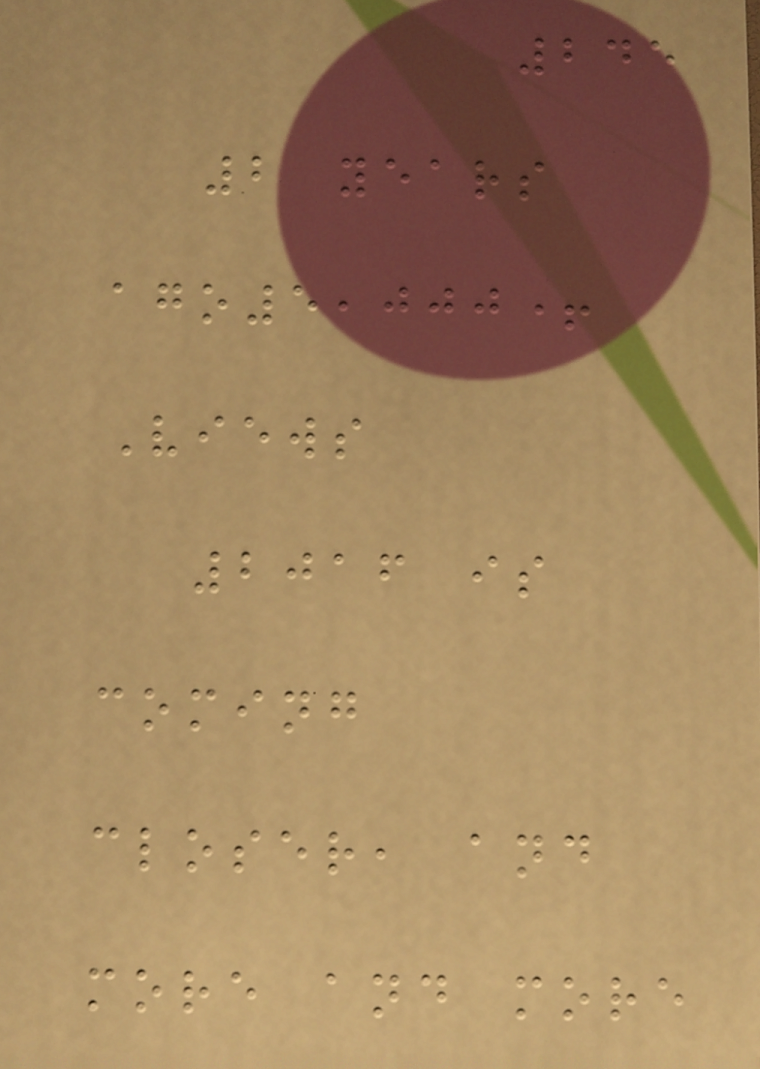245
2 years
ago5,000+
Views
2016 is
coming
closer, and
more and more
